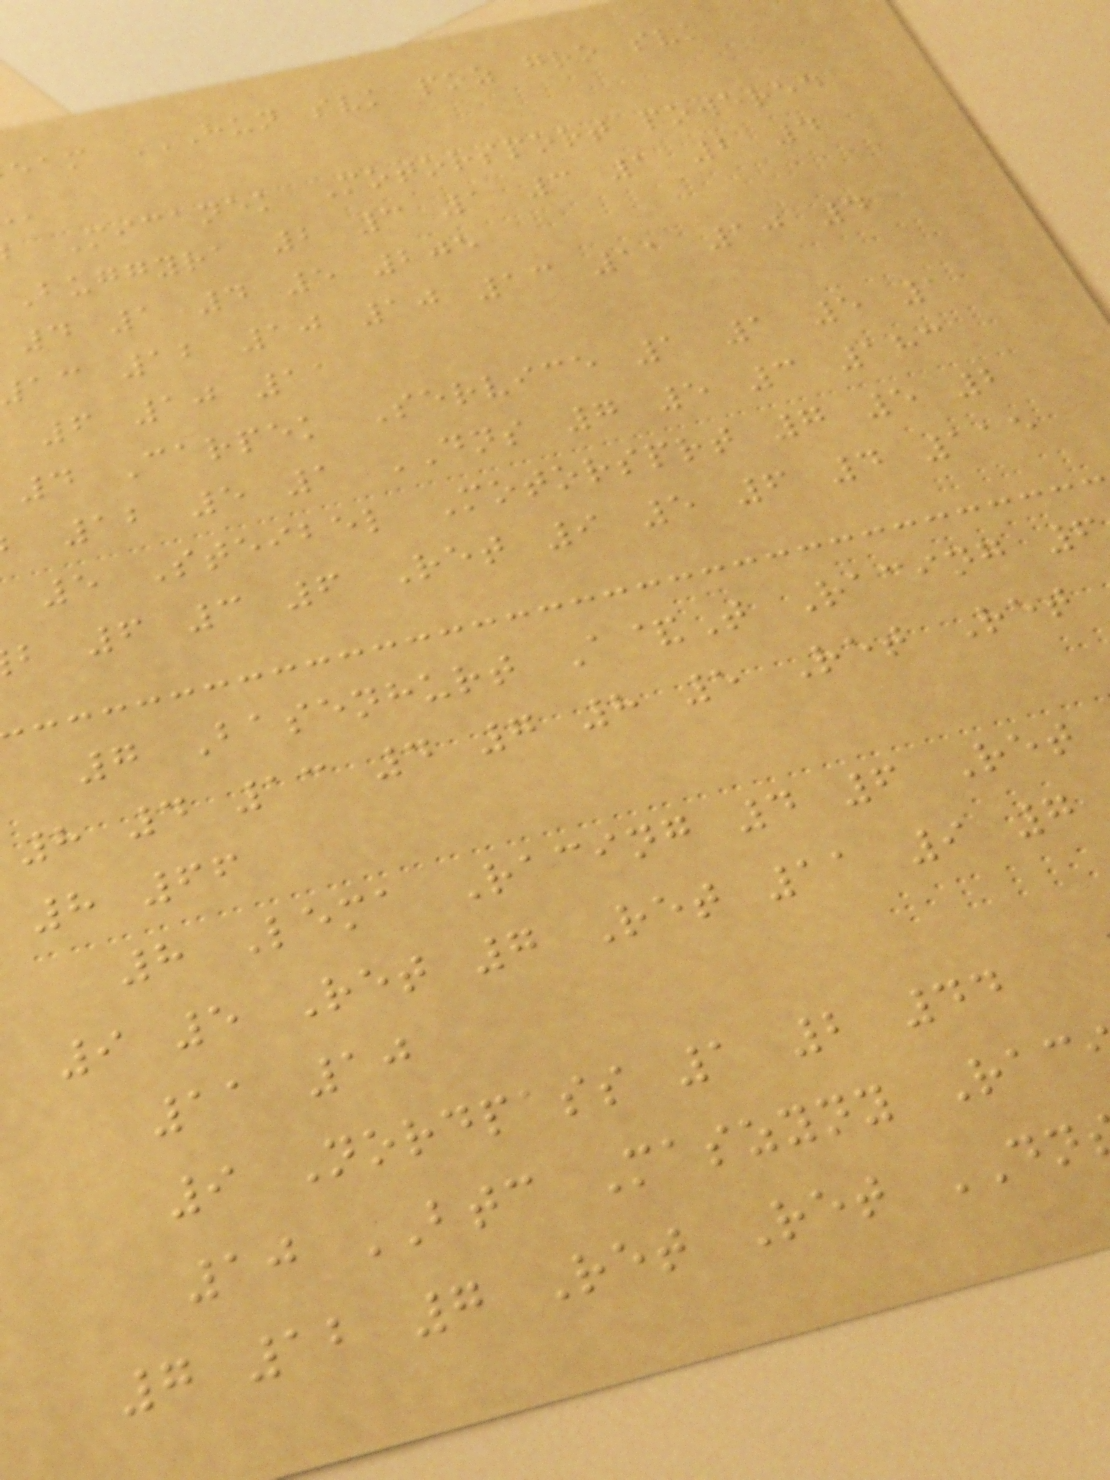Micanek Motorsport powered
Buggyra 2 3 1 3 1 2 4
4 1 4 5 205
ac 12 10 10 13 11 10 4
6 10 11
4 Carpek Service 1 1 5 1
12 5 1 DNS 7 5 3 183
5 Steibel Motorsprt 7 5 2
b 6 3 6 Ret 9 5 6 4 115
7 Basenhurt A&T Racing 6
8 4 13 4 7 8 5 Ret Ret
8 66
8 Lema Racing 4 6 Ret
9 5 Ret 7 Ret 11 9 7
11 10
9 Nordpass 1 2 44
10 BTC Maszyny Rac
7 12 7 Ret Ret DN
